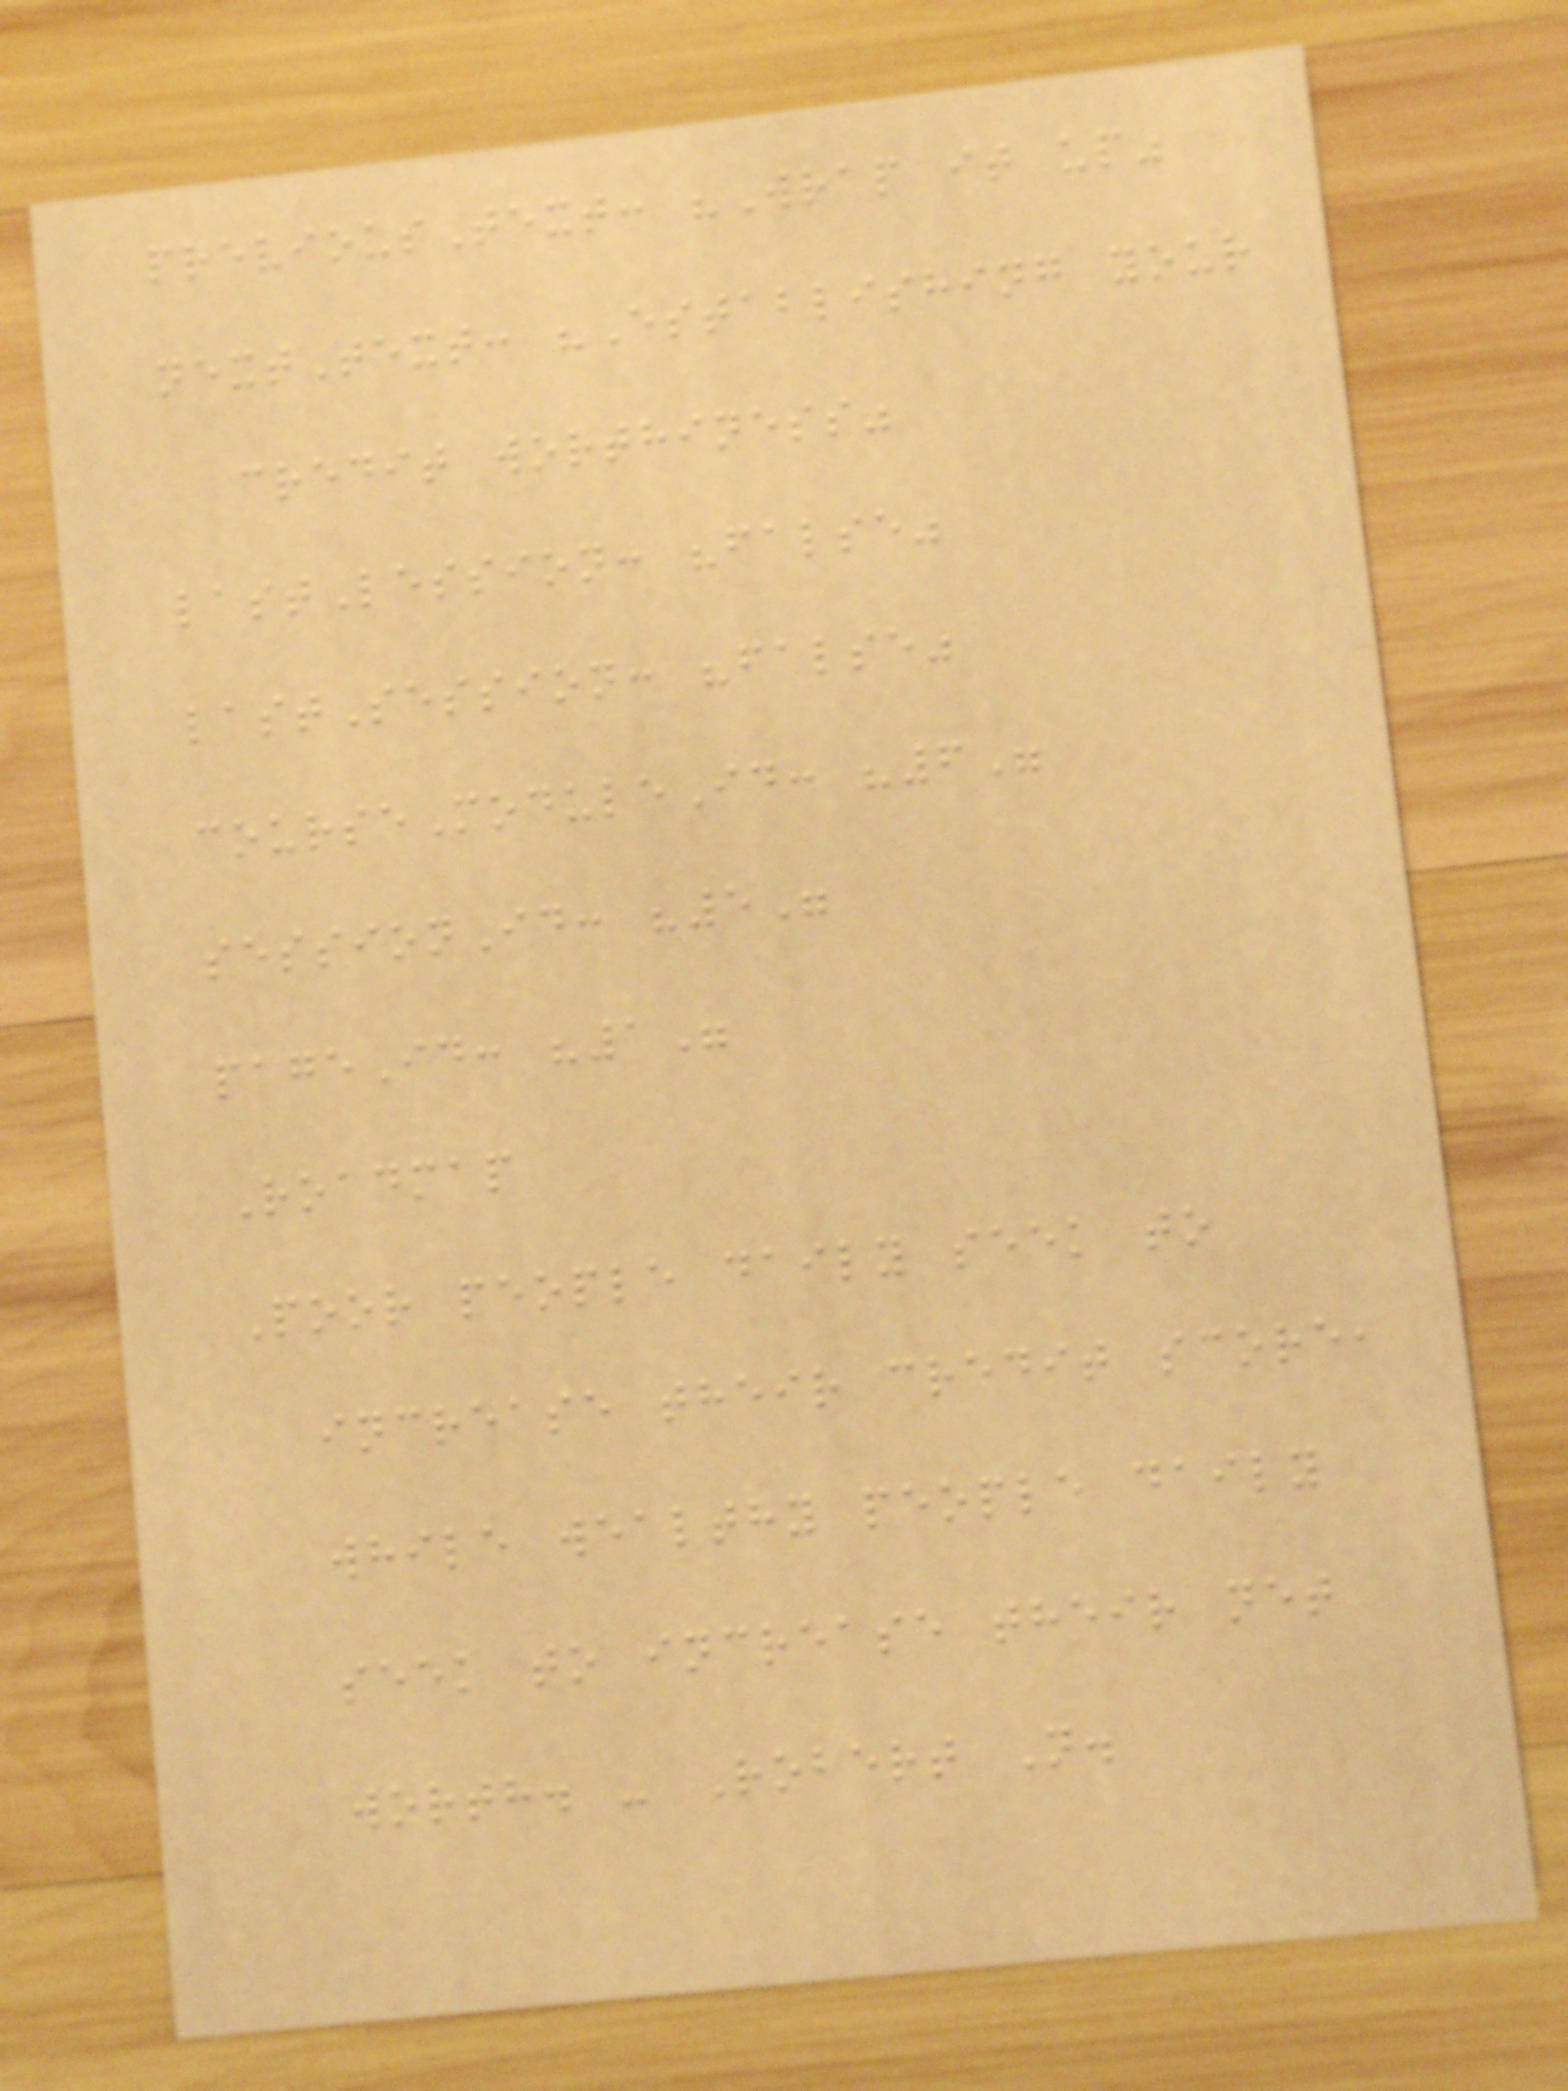previousText: "Wrap it up"
nextText: "Establishing your
credit worthiness"
lastLession: "false"
lastSession: "false"
courseModuleId: "6"
sessionId: "5"
pageId: "1"
Roadmap
Poor people daily seek to
increase their credit score,
while wealthy people daily
seek to increase their net
worth. - Robert N.
